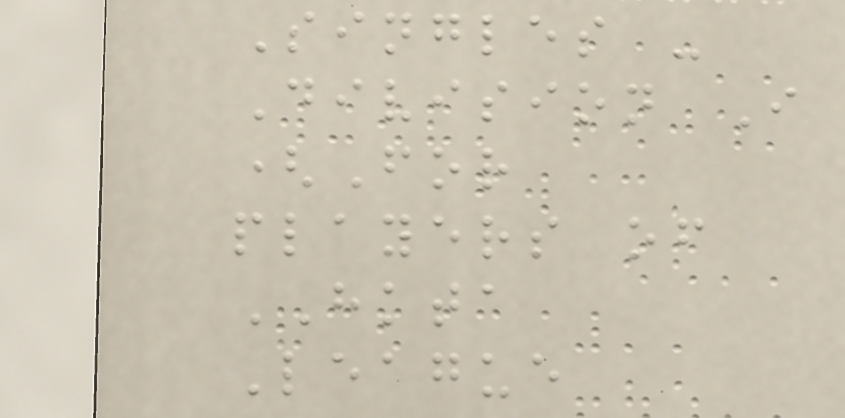Singles -
Division I
(For
players of
HKTA
League
